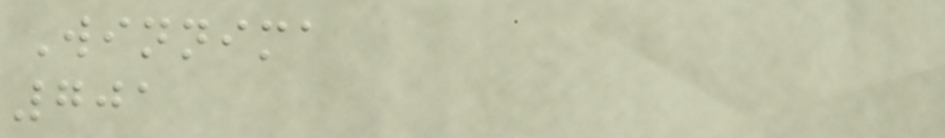Winnima
701
